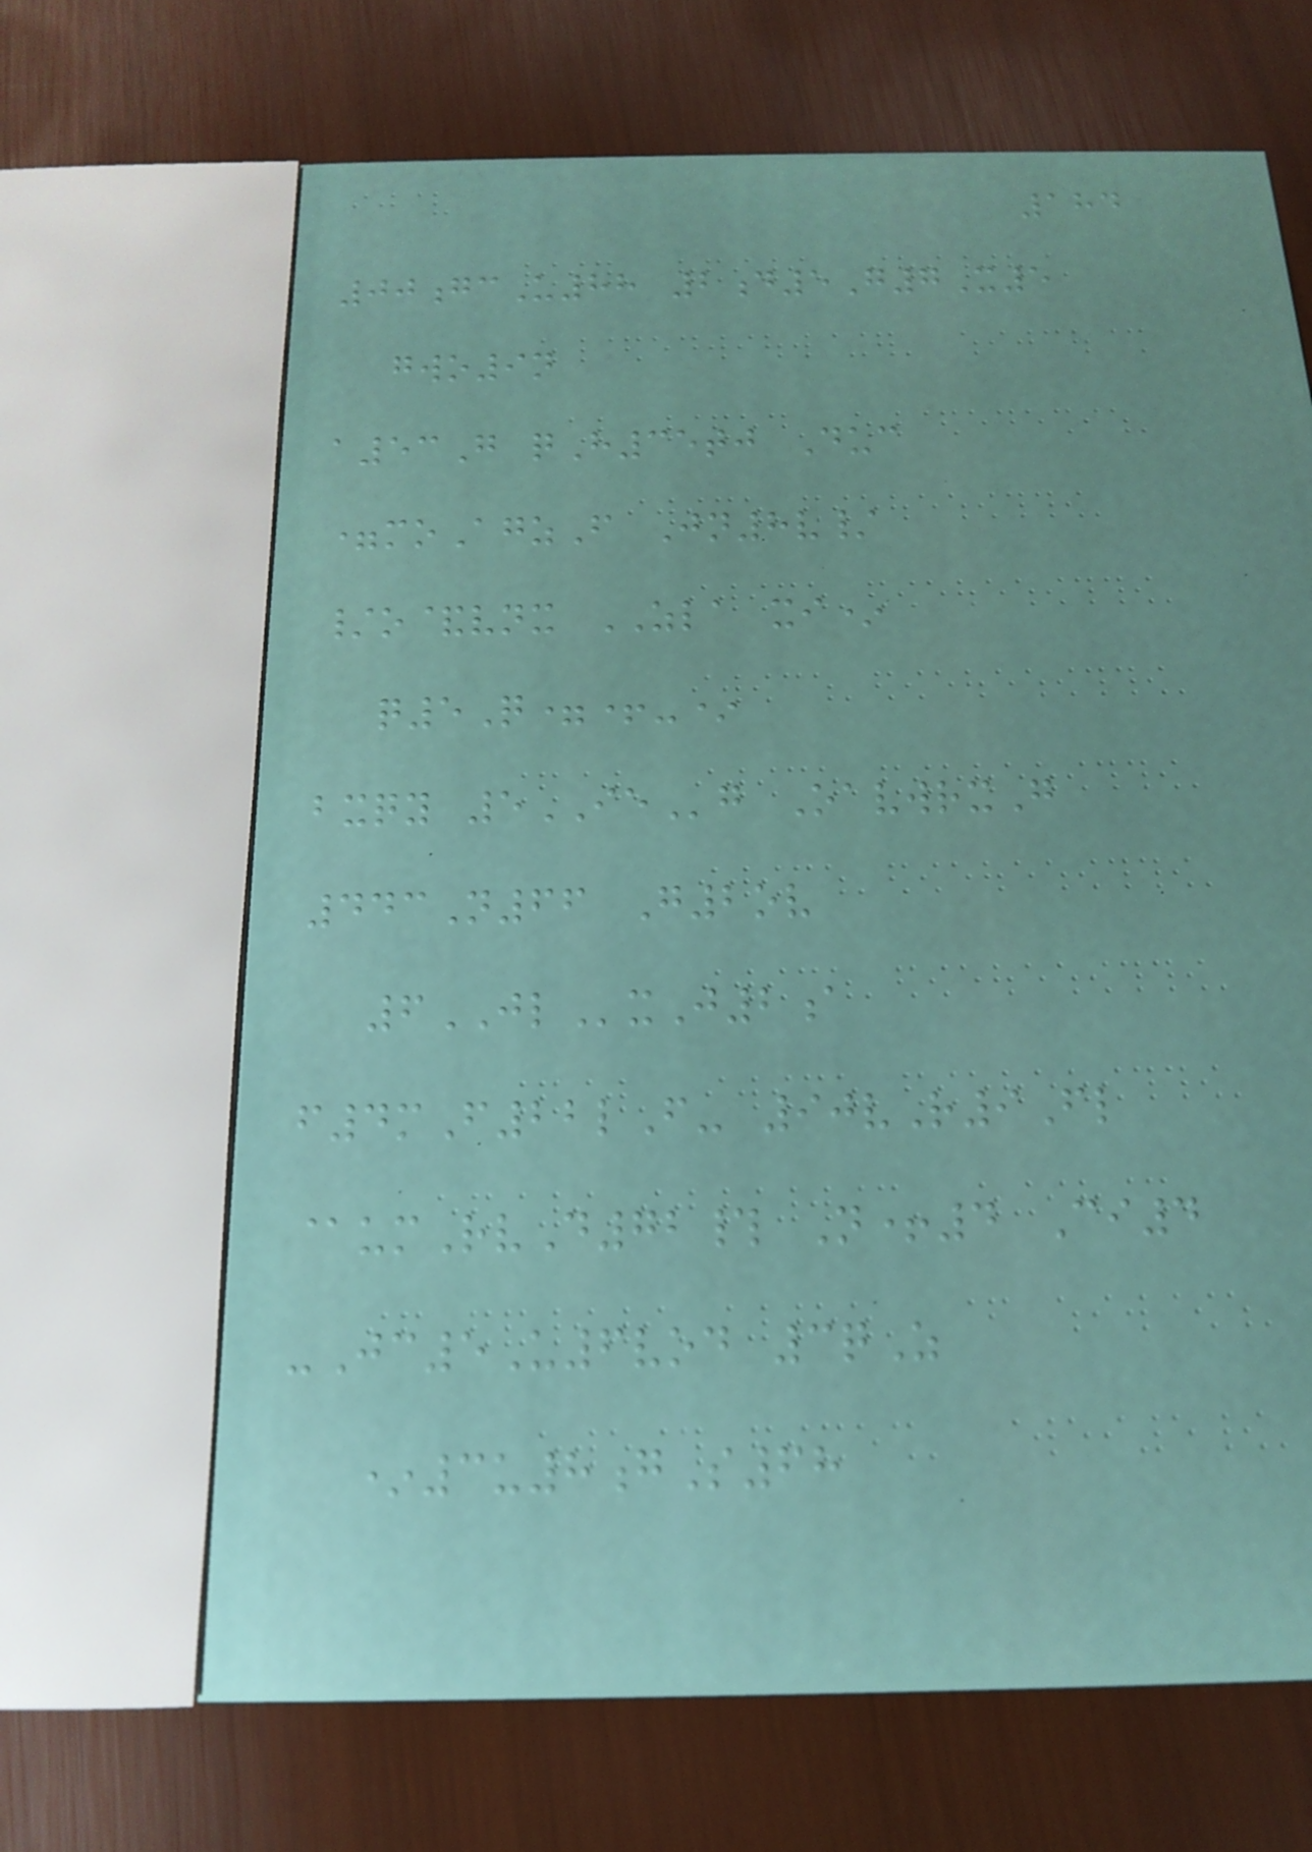184
00gcU88 2d5G7X5
gwo9n
a53G qH35tj Duc
=moAgzF Jn8v/
/o&vnx ZLA xi*
q5Q=+-*
bxqy 5IEg OavwrxG
443N66 G2ov
6JLxJ2a
f4mF22lF- 90vR9Fl
@umRvD72# N+4 Ci4
-Jc5U6vod 3qZ
*3u8gS68
